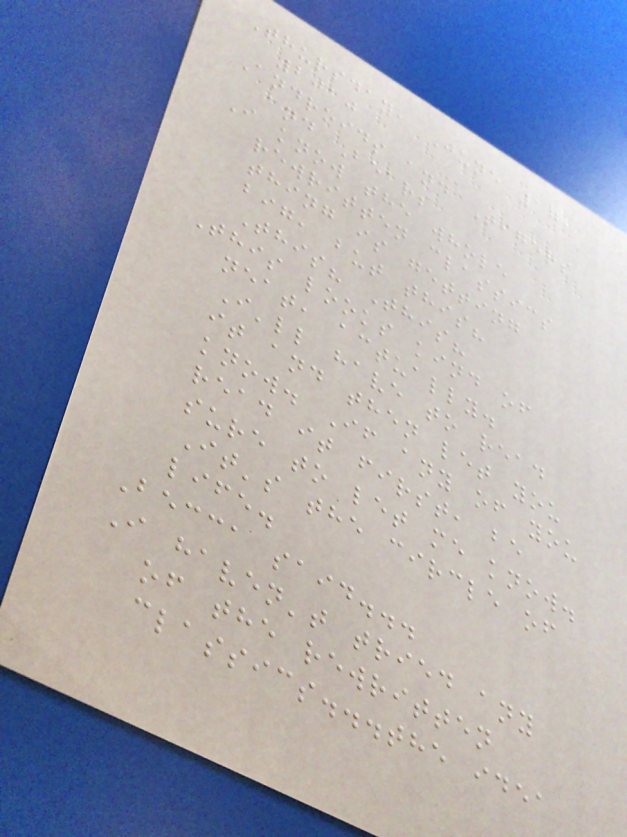Thursday, June 17,
2010
Androids and Tigers
and Bears
I know the whole
rewritten classics
thing is getting
big, but this?
This? This?
This looks kind of
neat, actually.
I'll have to read
it and then let you
know. If any of you
read it first, be
sure to let me know.
It's the circle of
life.
Becca said...
I haven't tried any
of the rewritten
classics...the idea
